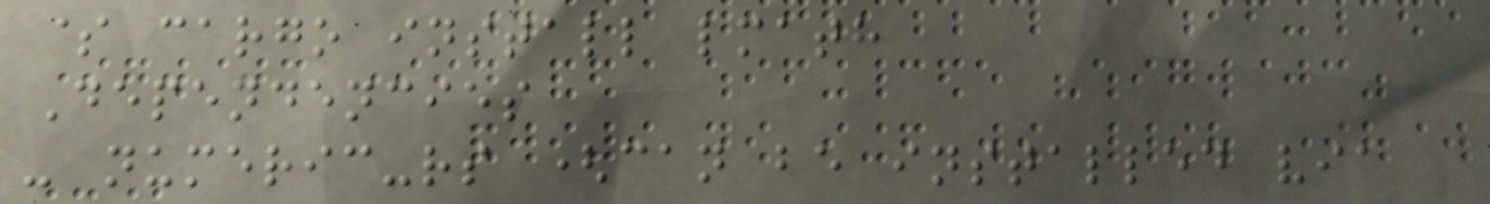$ cargo install lmath
Dependencies
- numeric-rs (can be installed via
